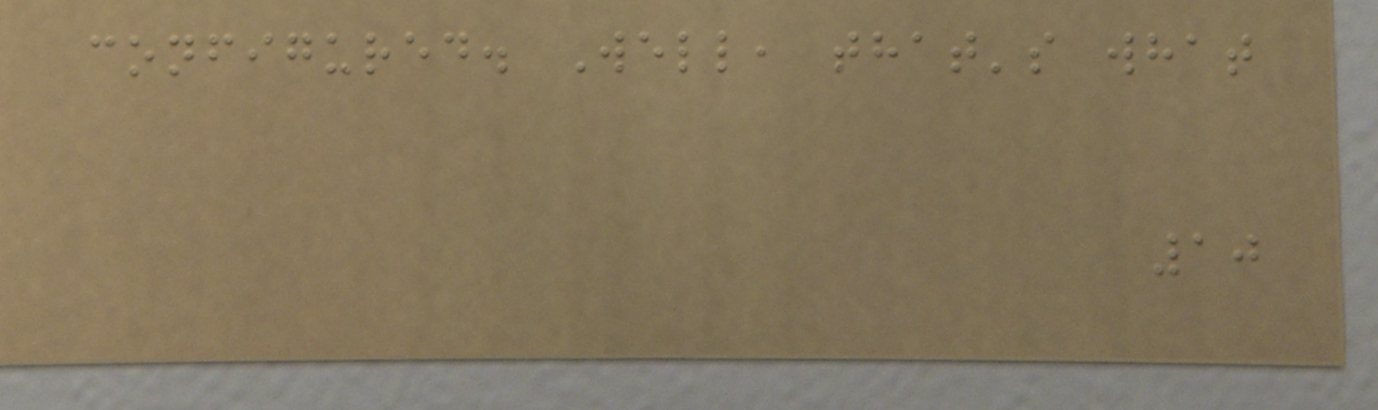configured. Well, that's what
10
